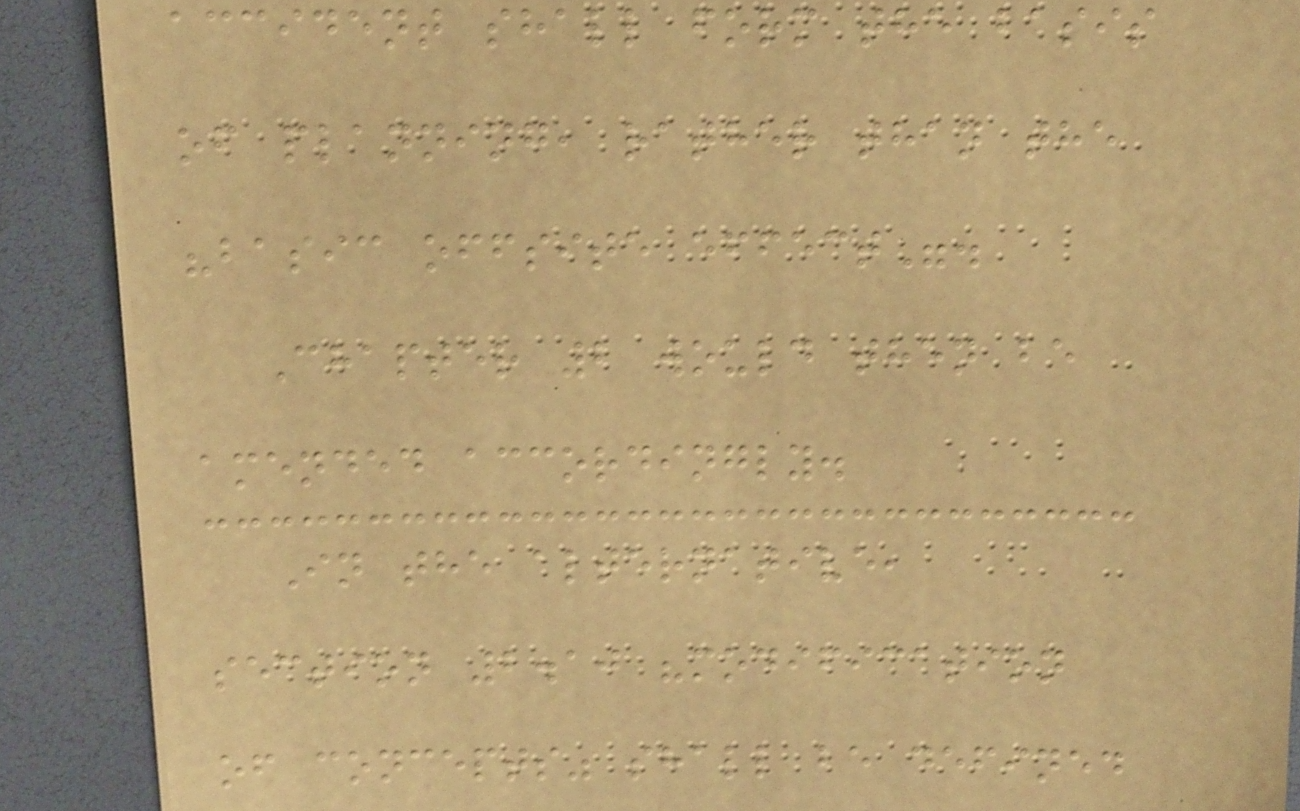accident shall form the basis
of planning, rather than the
"basic offsite effect".
Chapter 2 would then be
amended accordingly.
In the alternative,
section 2.10 "modification
of concepts" shall be defined
